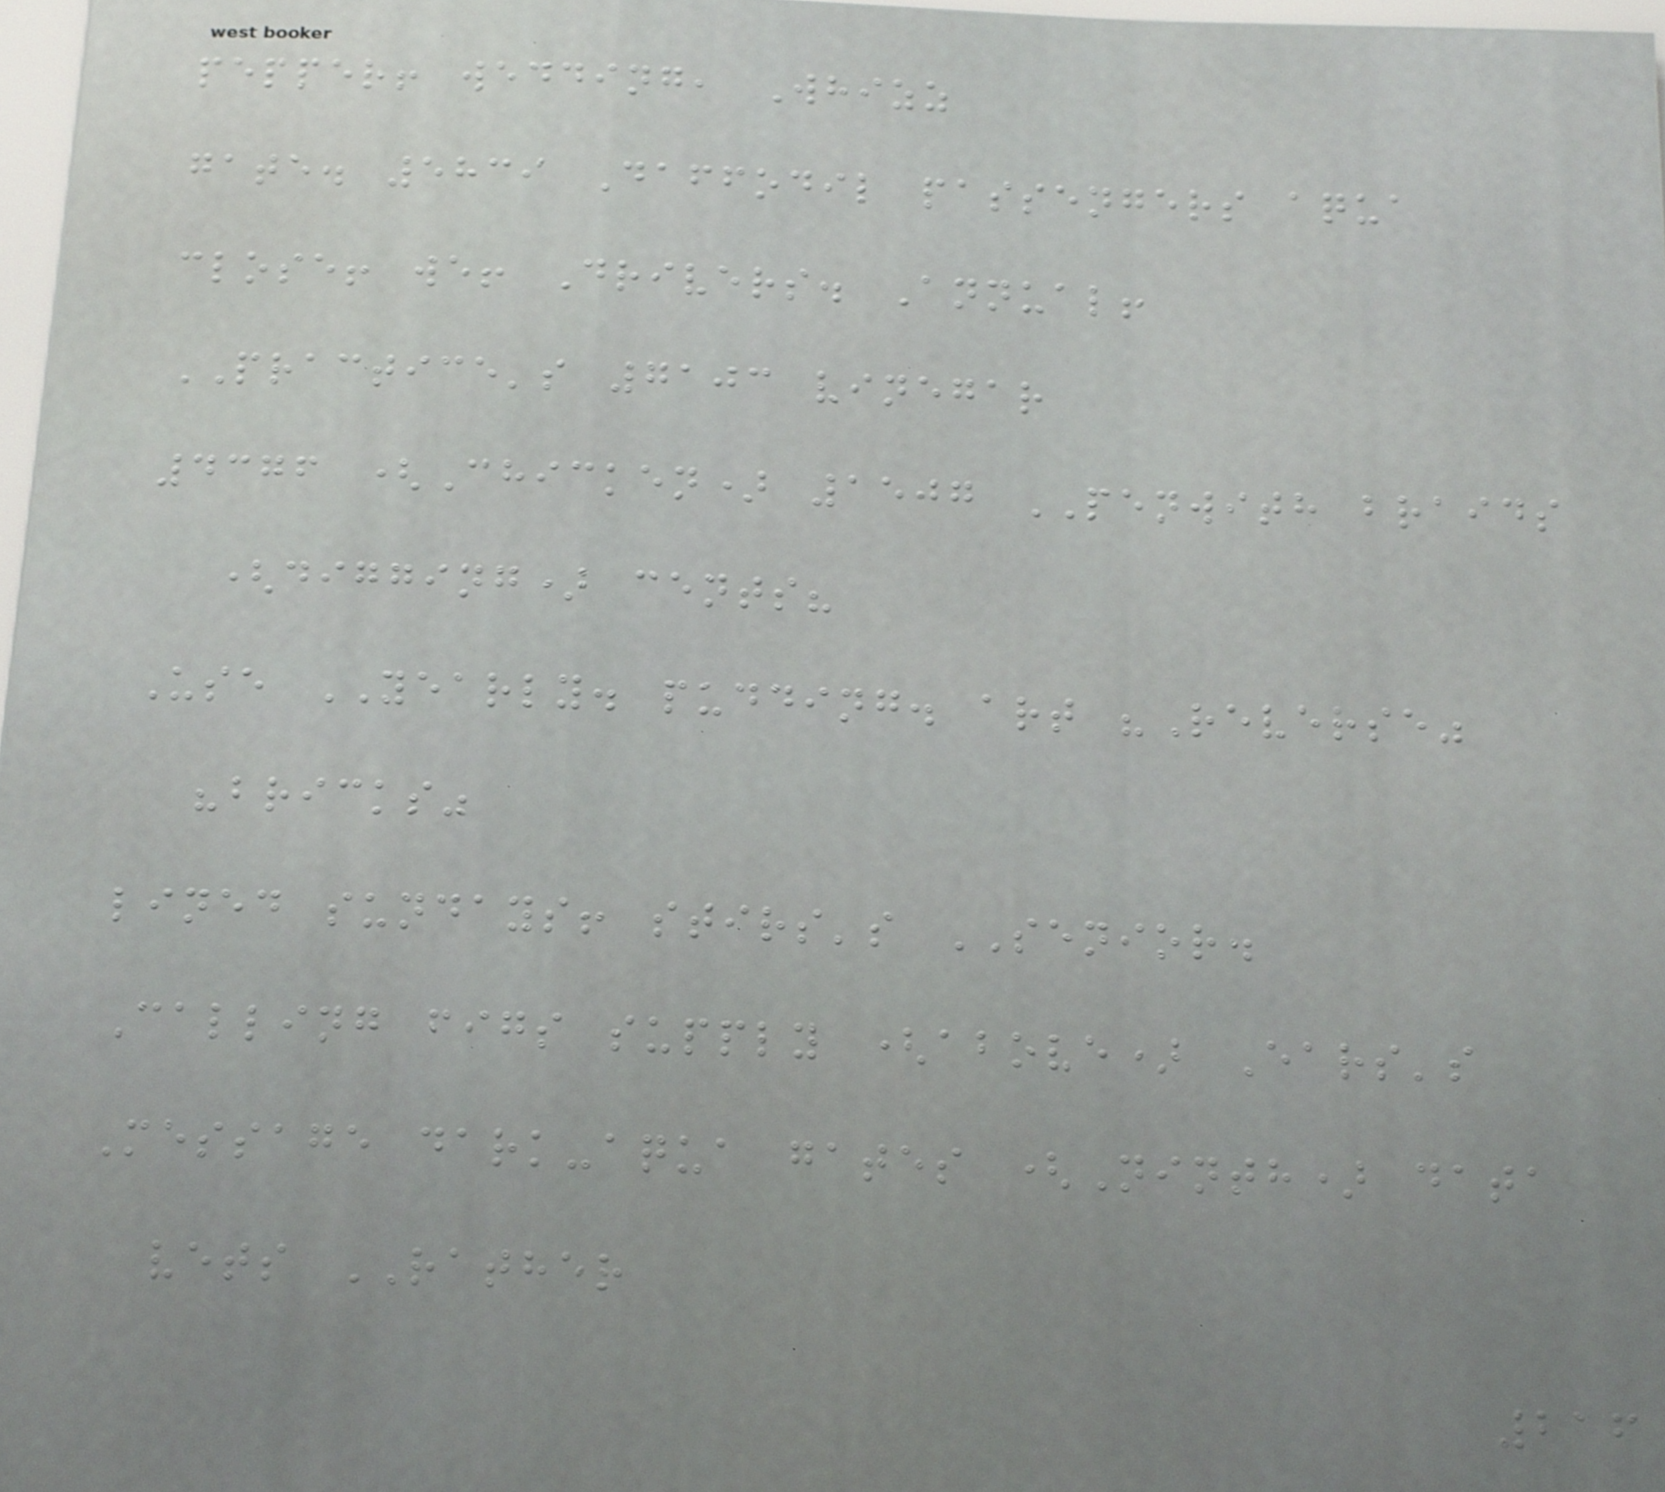pepper! wedding, Whizz
gate. 5839 Daffodil passengers aqua
close! we! Drivers. Annual!
PRACTICE's 7103 vinegar
4376 (Chicken) 1507 PENWITH braids
(digging) cents?
Use YEARLY. pudding. art "Reverse"
"bricks"
lined sundays! stirs's SENIOR.
Calling figs supply (above) Ears's
Message dark-aqua gates (Ninth) data
vets RATHER
216
